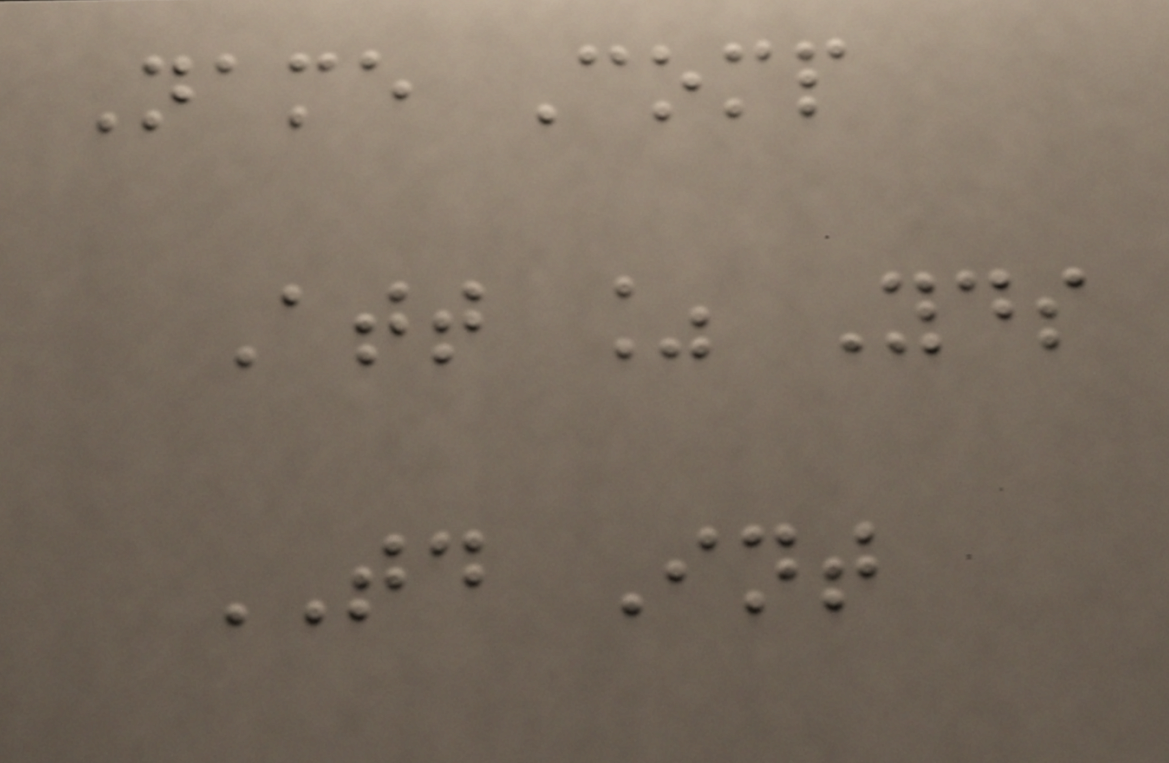Name Comp
Att % Yds
TD Int
